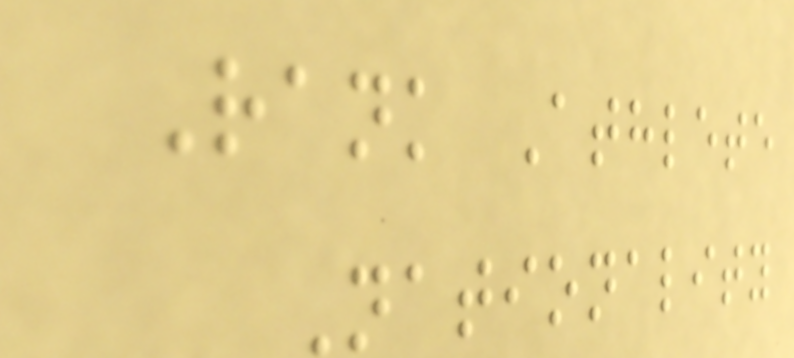Rank Athlete
Nationality
